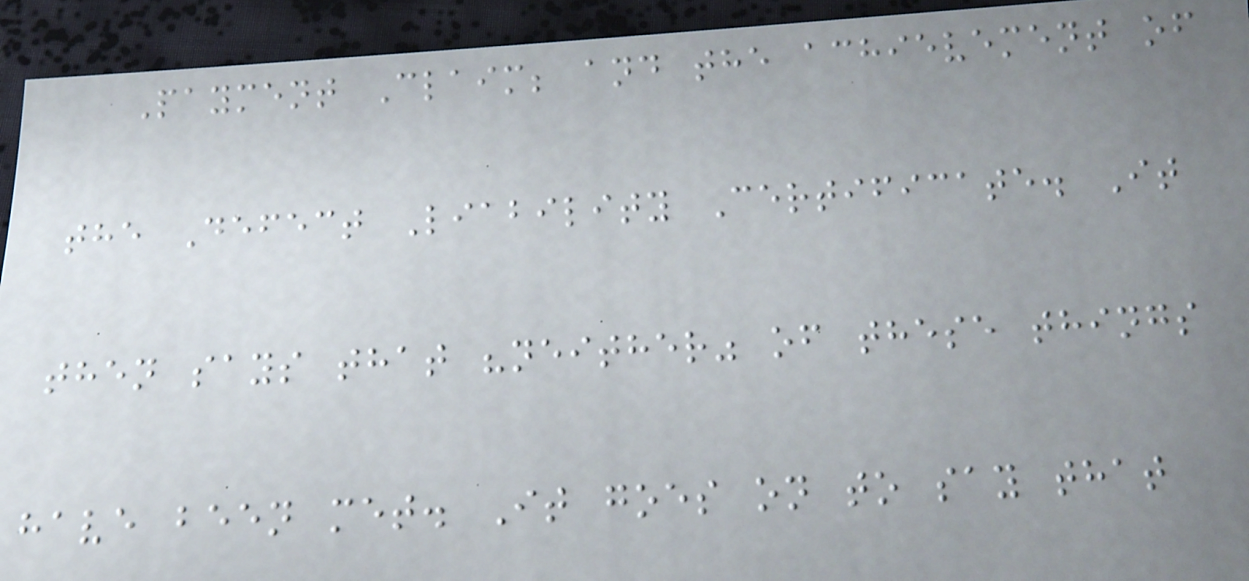Payment Claim; and the achievement of
the Defect Liability Certificate. It
then says that "neither" of these things
have been met. It goes on to say that
